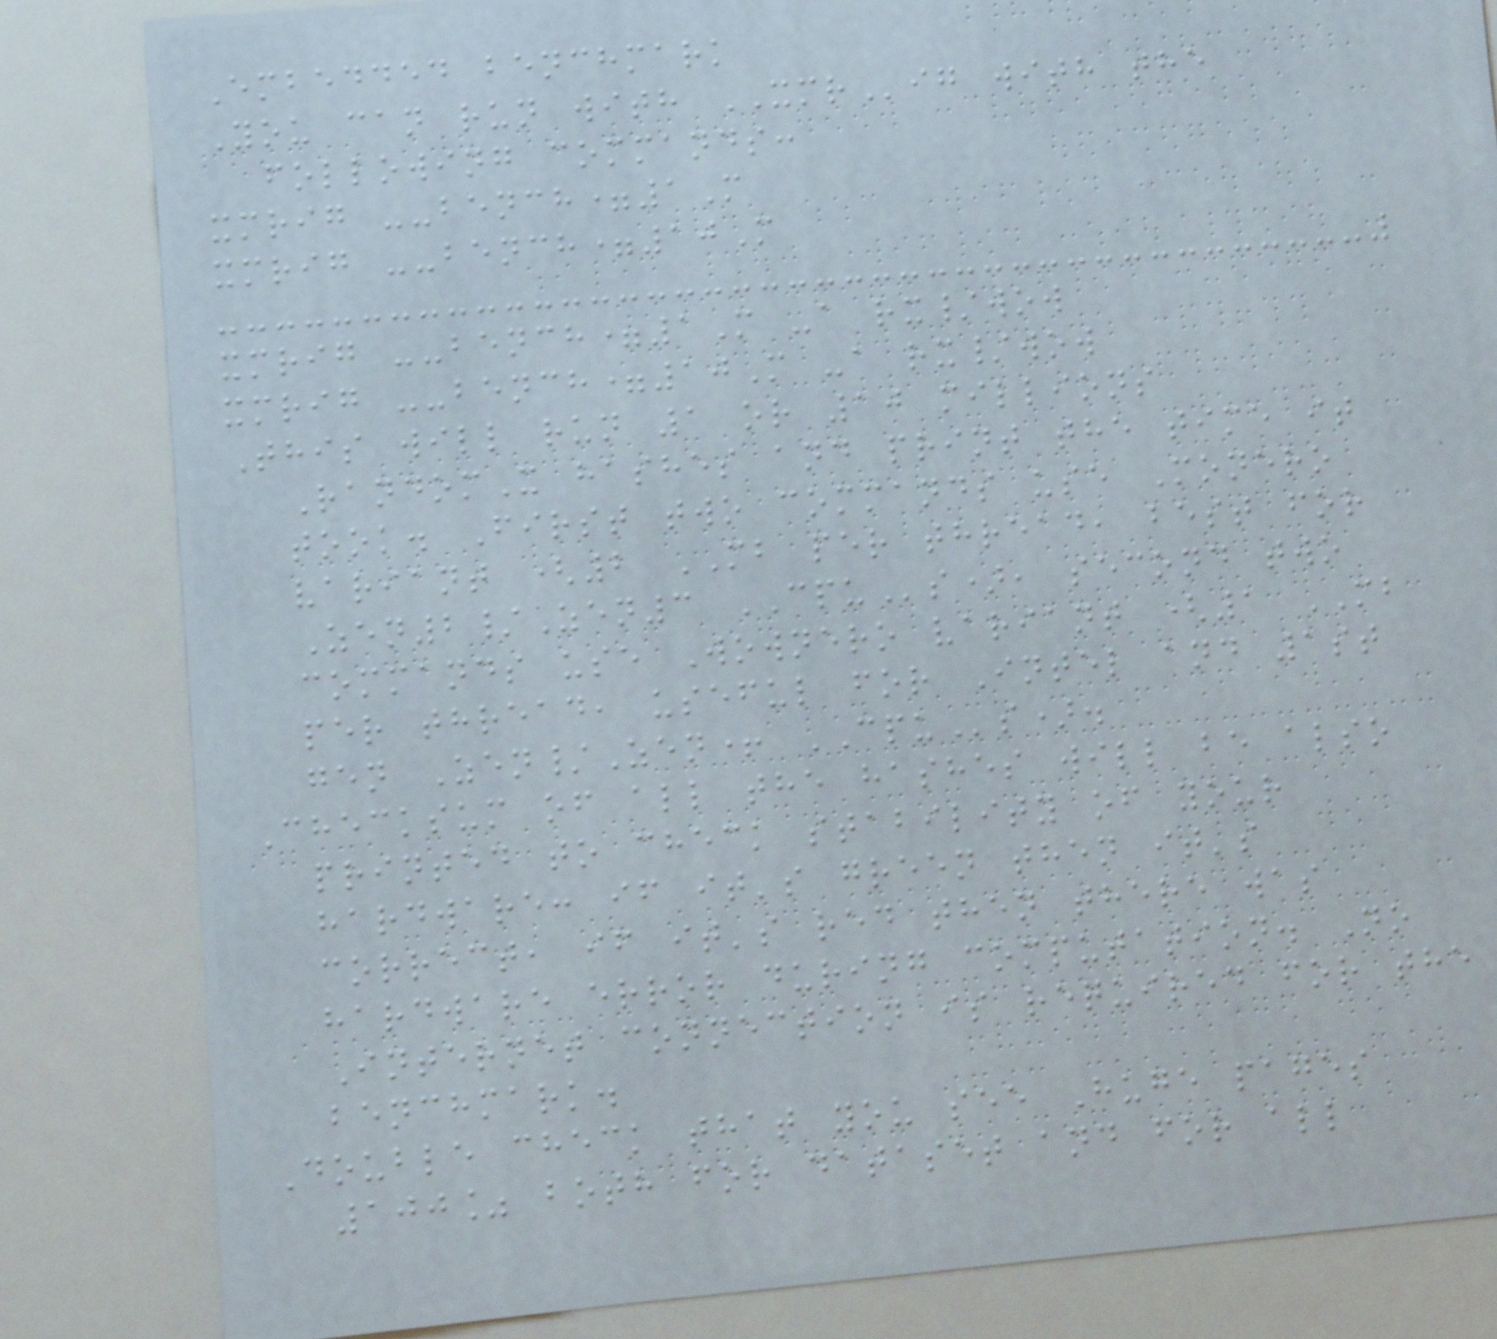Embedded benchmark
You can run with XMRig with the
following commands:
xmrig --bench=1M
xmrig --bench=10M
xmrig --bench=1M -a rx/wow
xmrig --bench=10M -a rx/wow
This will run 1 or 10 millions
RandomX hashes and print the time it
took. First two commands use Monero
variant (2 MB per thread, best for
Zen2/Zen3 CPUs), second two
commands use Wownero variant (1 MB
per thread, useful for Intel and 1st
gen Zen/Zen+ CPUs).
Checksum of all the hashes will be also
printed to check stability of your
hardware: if it's green then it's
correct, if it's red then there was
hardware error during computation. No
Internet connection is required for the
benchmark.
Double check that you see Huge pages
100% both for dataset and for all
